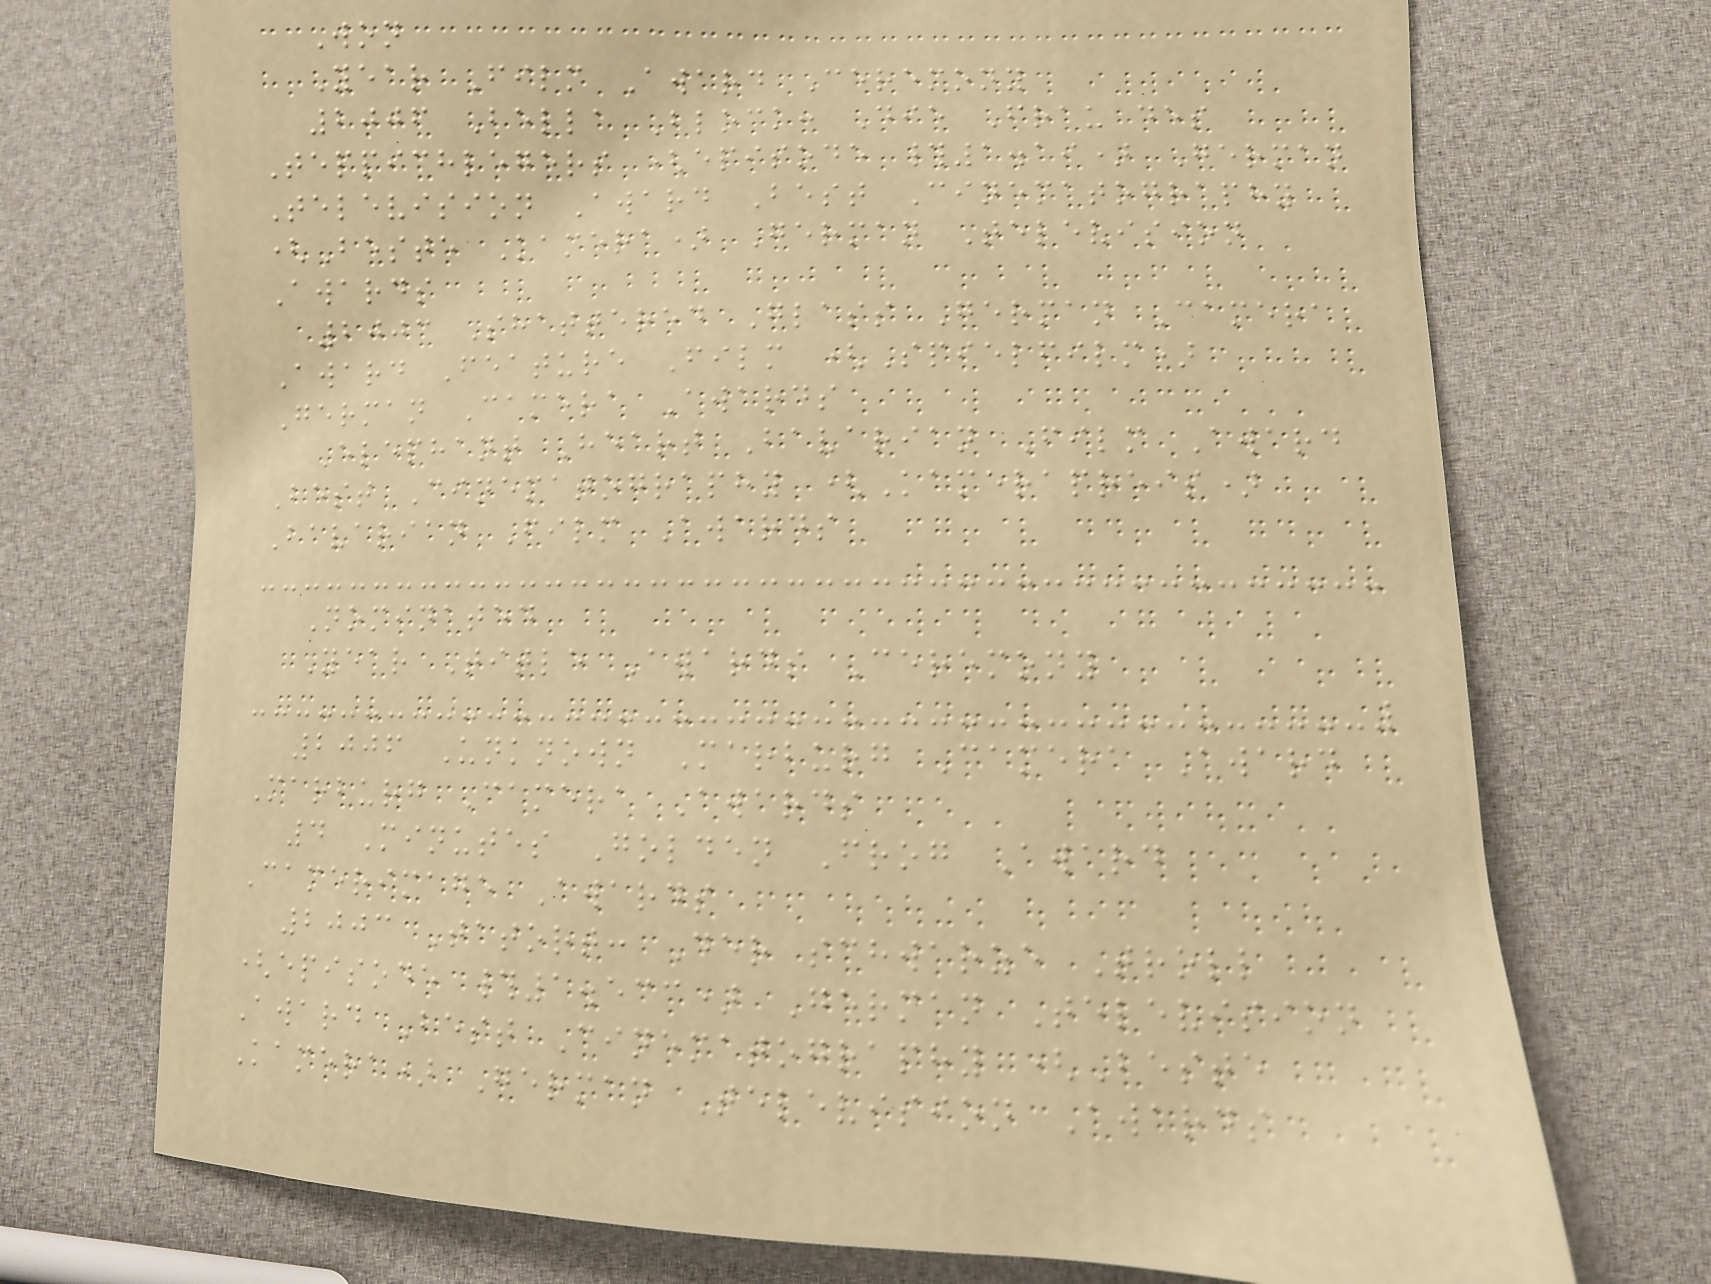Won
Year Film Award Ceremony
2006 Bella Block: Die Frau des
Teppichlegers (episode #1.19) German
Television Award Best Cinematography
(Beste Kamera) German Television
Awards
2003 Shattered Glass German Camera
Award Feature Film (Spielfilm)
German Camera Awards
Elephant Heart Bavarian Film Award
Best Cinematography (Kamerapreis)
Bavarian Film Awards
Nominated
Year Title Awards Ceremony
2006 Unknown Marburg Camera Award
Marburg Camera Awards
4 Minutes Golden Frog Award
Camerimage Awards
2003 Tatort: Der schwarze Troll
(episode #1.533) German Television
Award Best Cinematography (Beste
Kamera) German Television Awards
